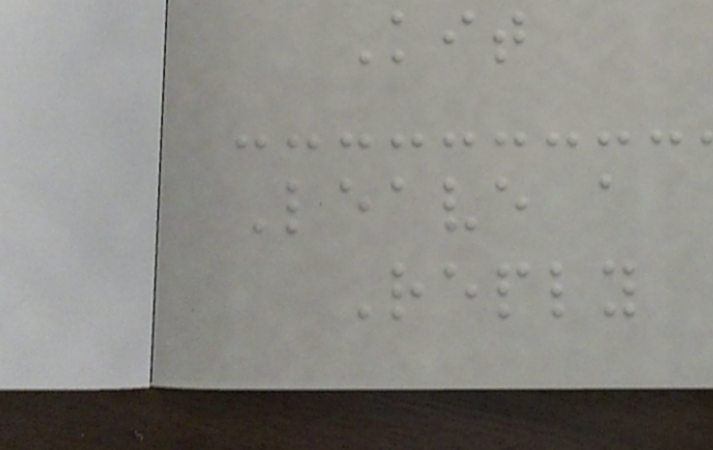Kit
Leave a
Reply
